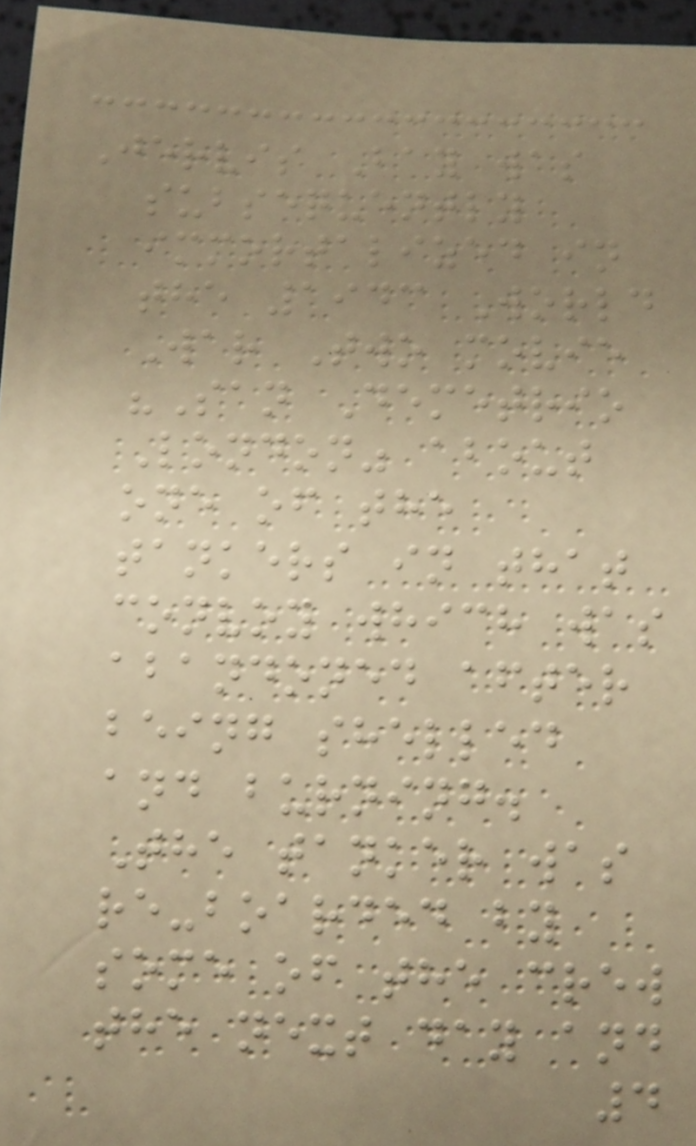Jervis Bay was
subsequently
immortalized in
the 1943 World
War Two movie
"San Demetrio
London" about
one of the
tankers in that
convoy which was
abandoned after
being shelled
and burning.
The tanker was
re-boarded by
some of the crew
the next day and
4
